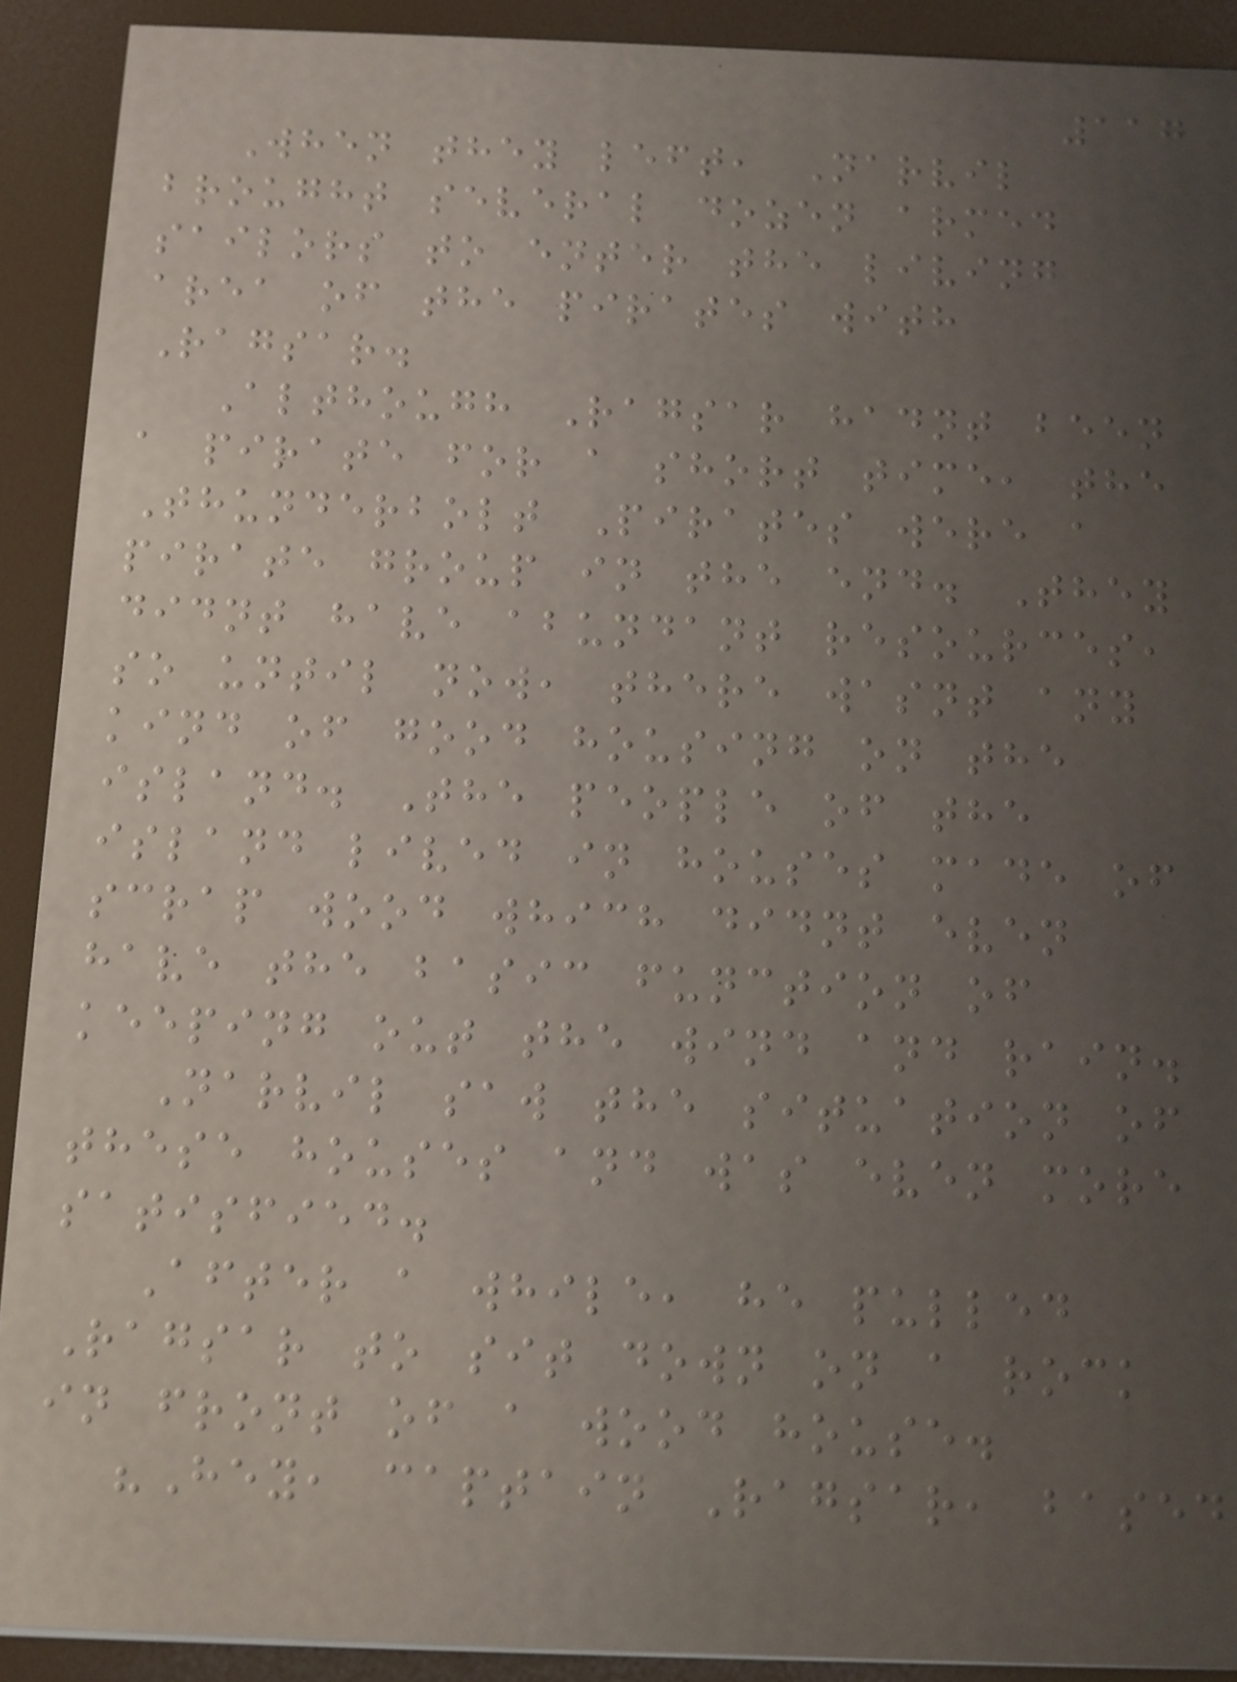117
When they left, Narvil
brought several dozen armed
sailors to enter the living
area of the pirates with
Ragsar.
Although Ragsar hadnt been
a pirate for a short time, the
Thunderbolt Pirates were a
pirate group in the end. They
didnt have abundant resources,
so until now, there wasnt any
kind of good housing on the
island. The people of the
island lived in houses made of
scrap wood which didnt even
have the basic function of
keeping out the wind and rain.
Narvil saw the situation of
these houses and was even more
satisfied.
After a while, he pulled
Ragsar to sit down on a rock
in front of a wood house.
"Hey, captain Ragsar, based
